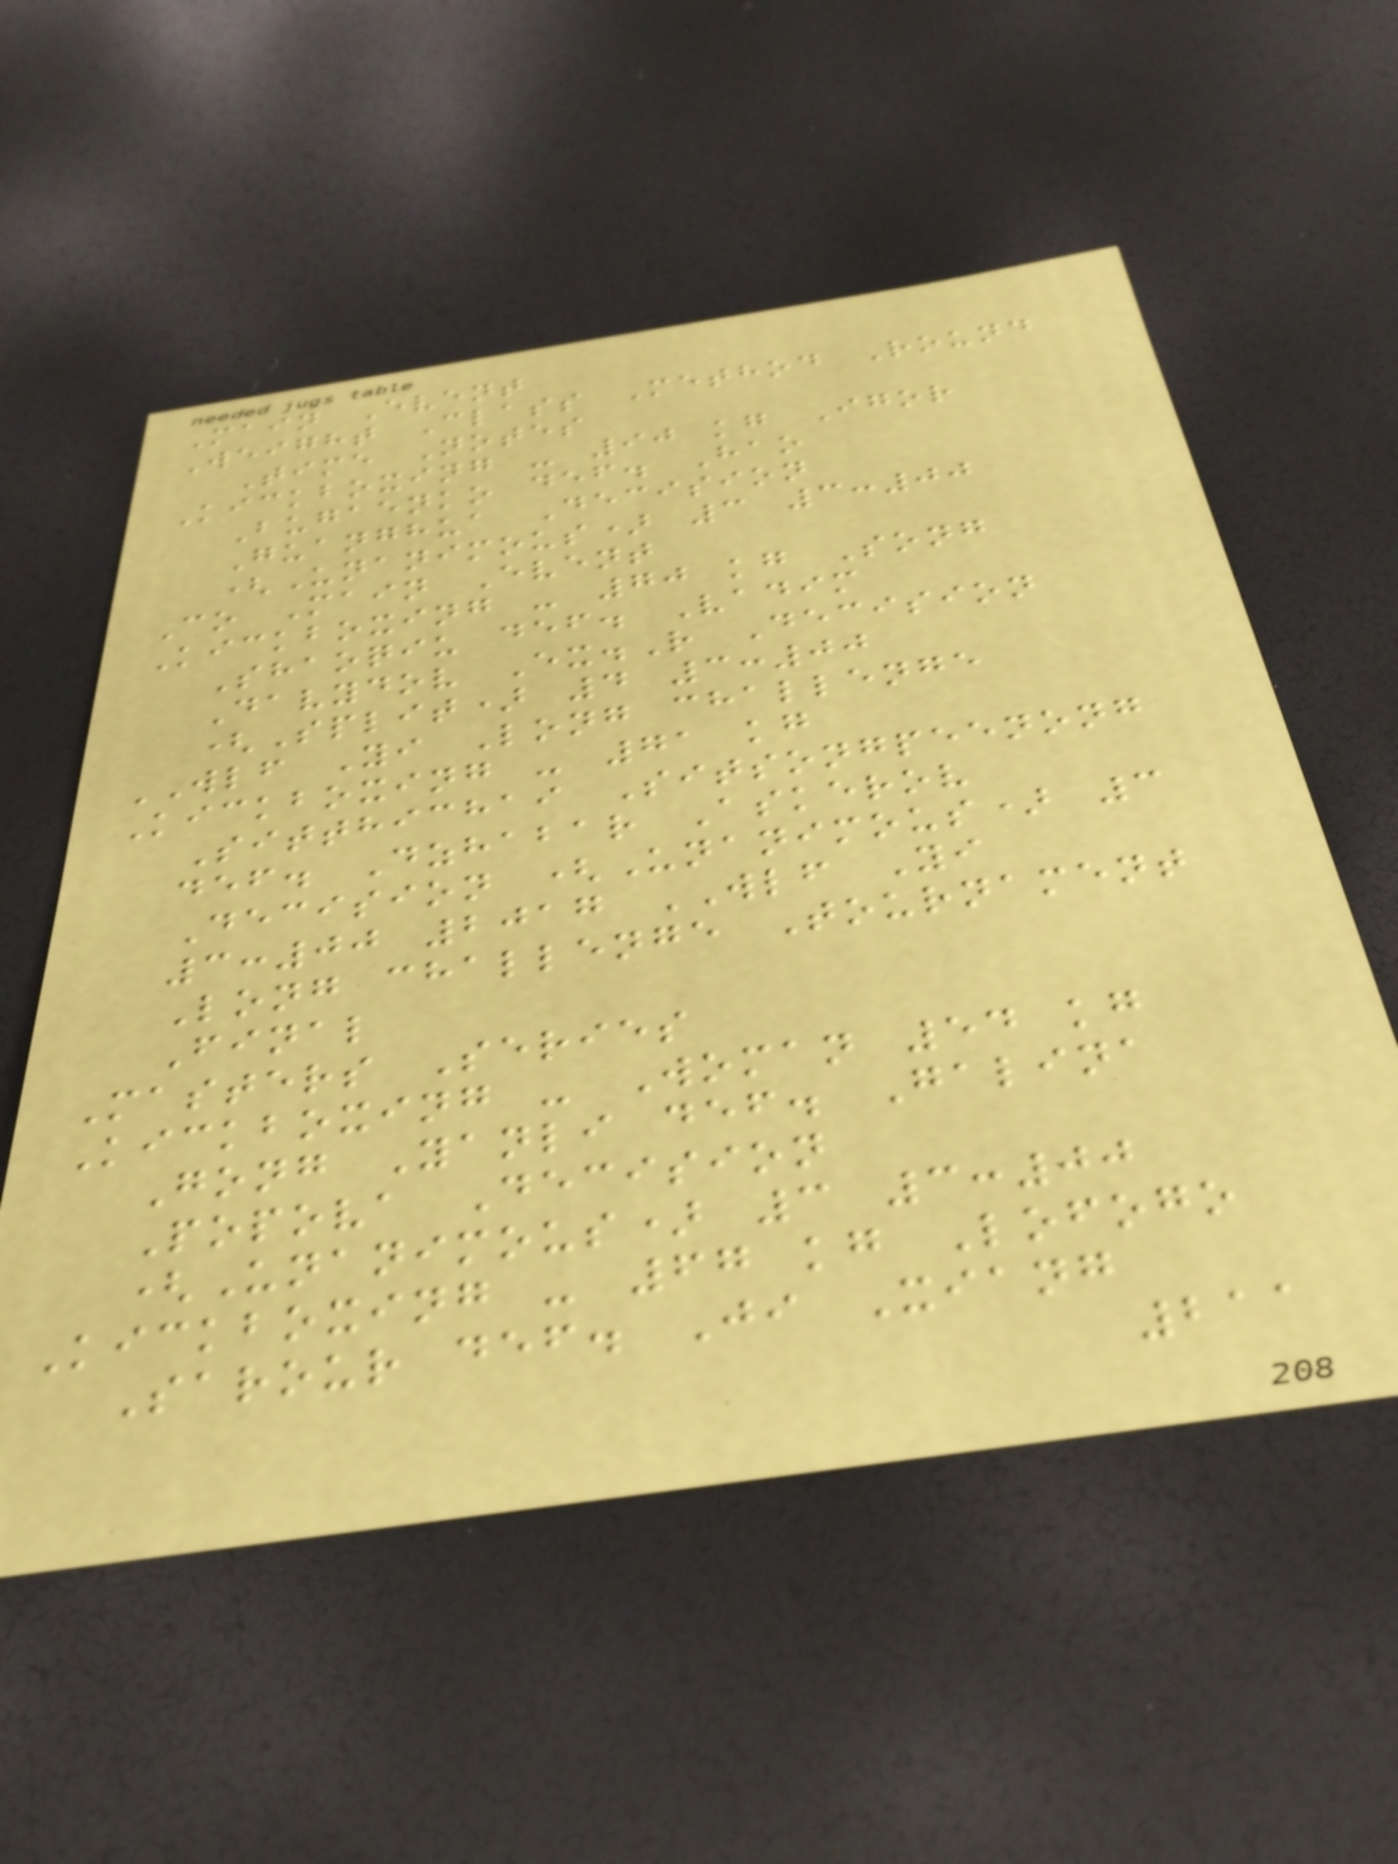Main Event
Weight Class Method Round
Time Notes
Kickboxing - 90 kg Igor
Bugaenko def. Hao
Guanghua Decision
(Unanimous) 3 3:00
Co Main Event
Kickboxing - 70 kg Song
Shaoqiu def. Vadim
Davydov Ex.R Decision
(Split) 4 3:00
WLF Yi Long challenge
Kickboxing - 71 kg
Sitthichai Sitsongpeenong
def. Dzhabar Askerov
Decision (Unanimous) 3
3:00 2017 WLF Yi
Long challenge Tournament
Final
Masters Series
Kickboxing - Woman 54 kg
Gong Yanli def. Galina
Popova Decision
(Unanimous) 3 3:00
Kickboxing - 67 kg Lofogo
Sarour def. Ji Xiang
211
